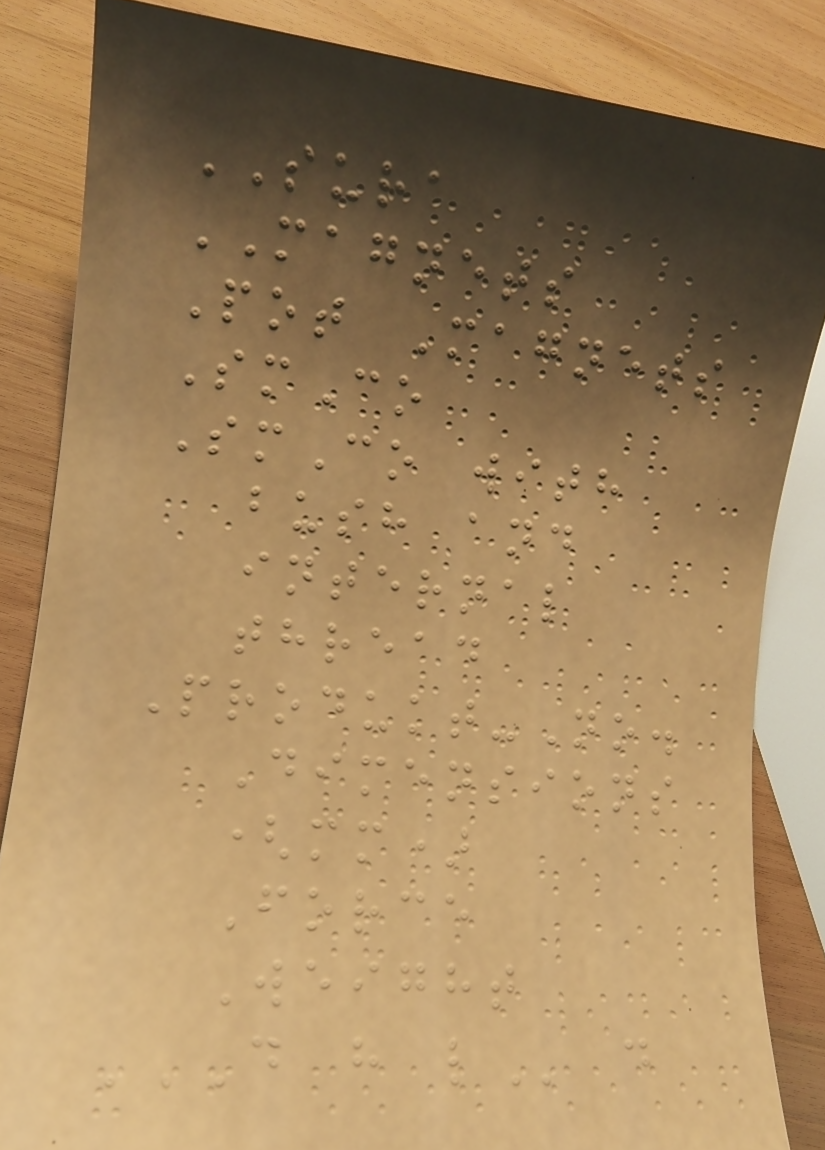SURA
MAGNETS
Pot Magnets
SmCo
SmCo with
bush and
internal
thread
Produkt-No.
Dimensions
(mm)
Force
Weight
D H L d
